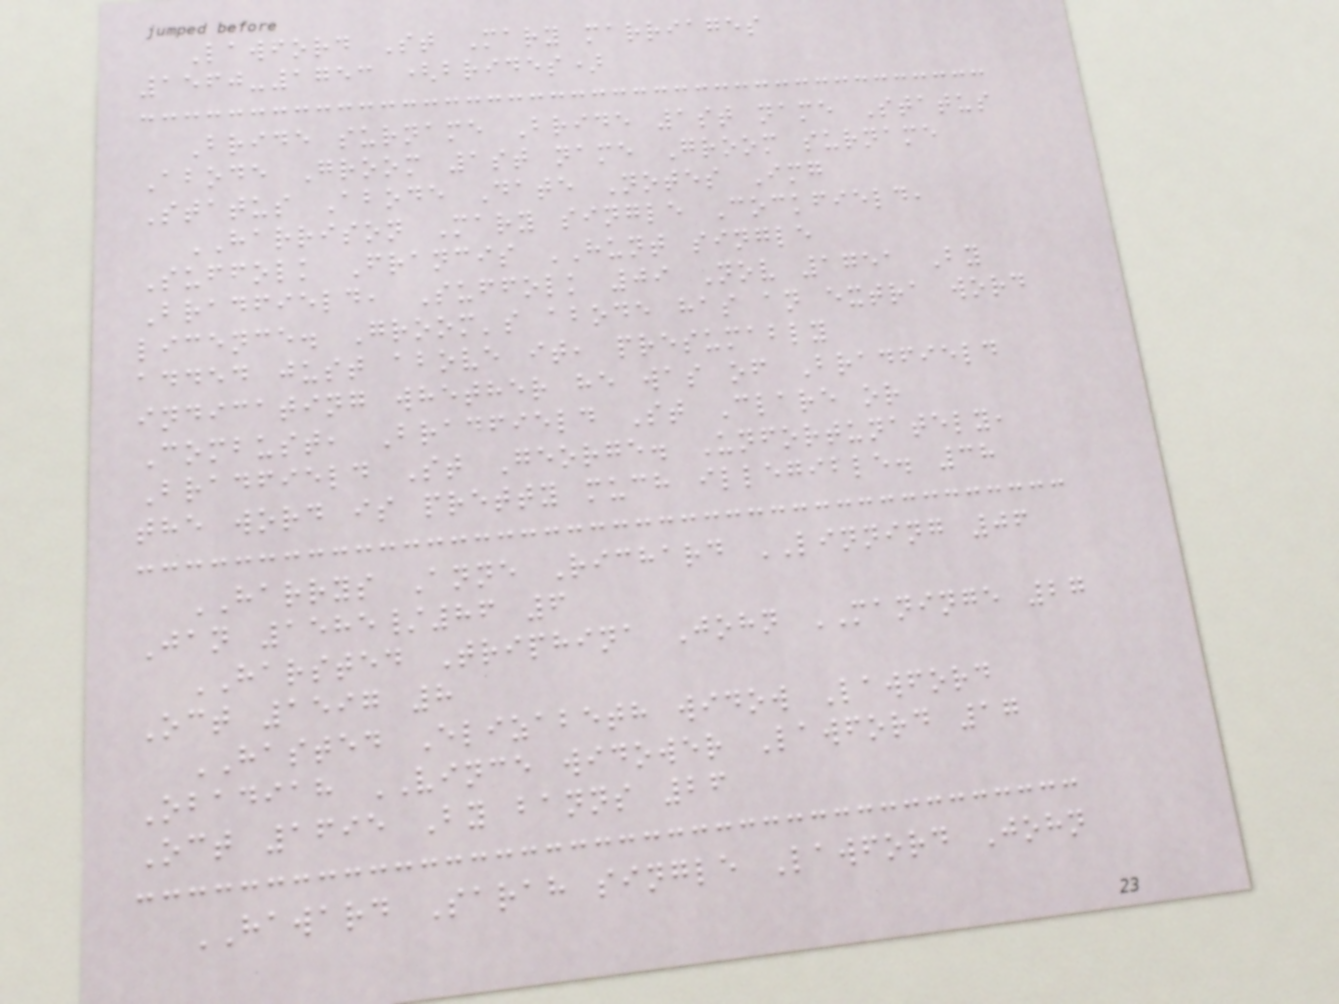Lawford St Mary marriages
1560-1753 (brides)
Bride surname Bride 1st name Status
Abode Groom 1st name Groom surname
Status Abode Date Notes Img
HARRISON Mary single Cockfield,
Suffolk Francis HUNT single
Bradfield, Suffolk 09 Nov 1751 By
licence. Groom's abode has an extra word
added just above it, presumably
indicating whether he was of Bradfield
Combust, Bradfield St Clare or
Bradfield St George. Unfortunately,
the word is pretty much illegible. 38
HARRYS Anne Richard LINNING 06
Jan 1585/86 6
HARSTED Triphina John MANINGE 27
Oct 1597 8
HASTED Elizabeth widow Lawford
Obadiah VINCE widower Lawford 17
Oct 1695 By banns 26
HAWARD Sarah single Lawford John
